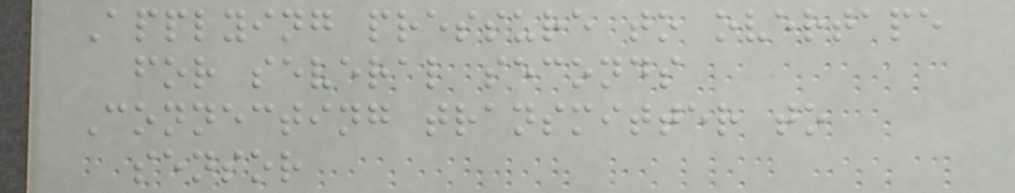Applying pressure to overtape
for several seconds
Connecting transmitter to
sensor
